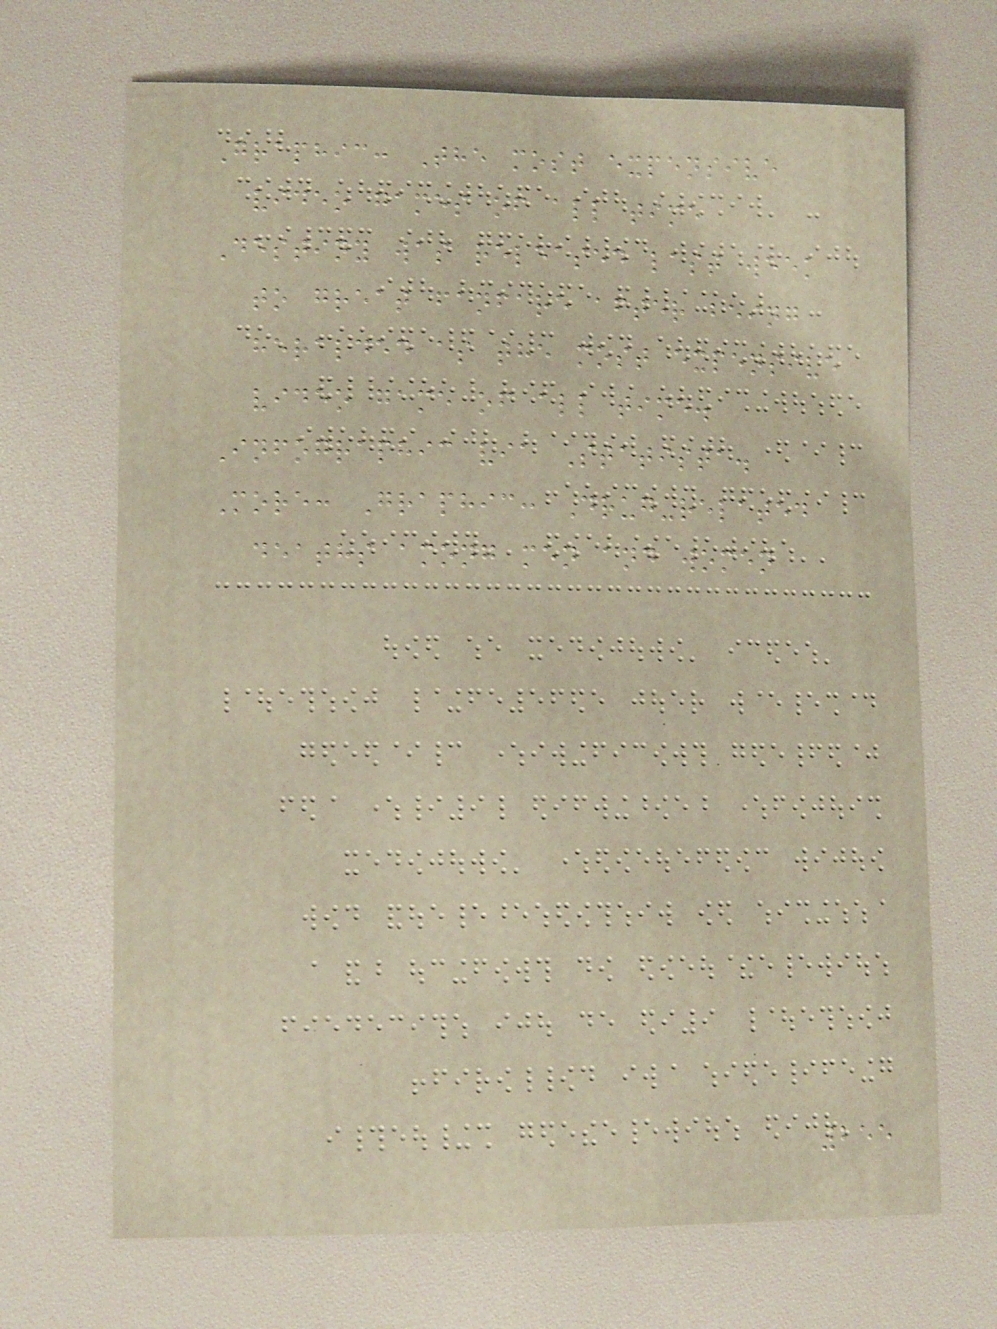Graphic: The most expensive
video games of all time
Destiny was released last week
to great fanfare after being
heralded as the most expensive
video game of all time.
Infographic via Statista.
More: Graphic: Drug-related
deaths among men and women
255
